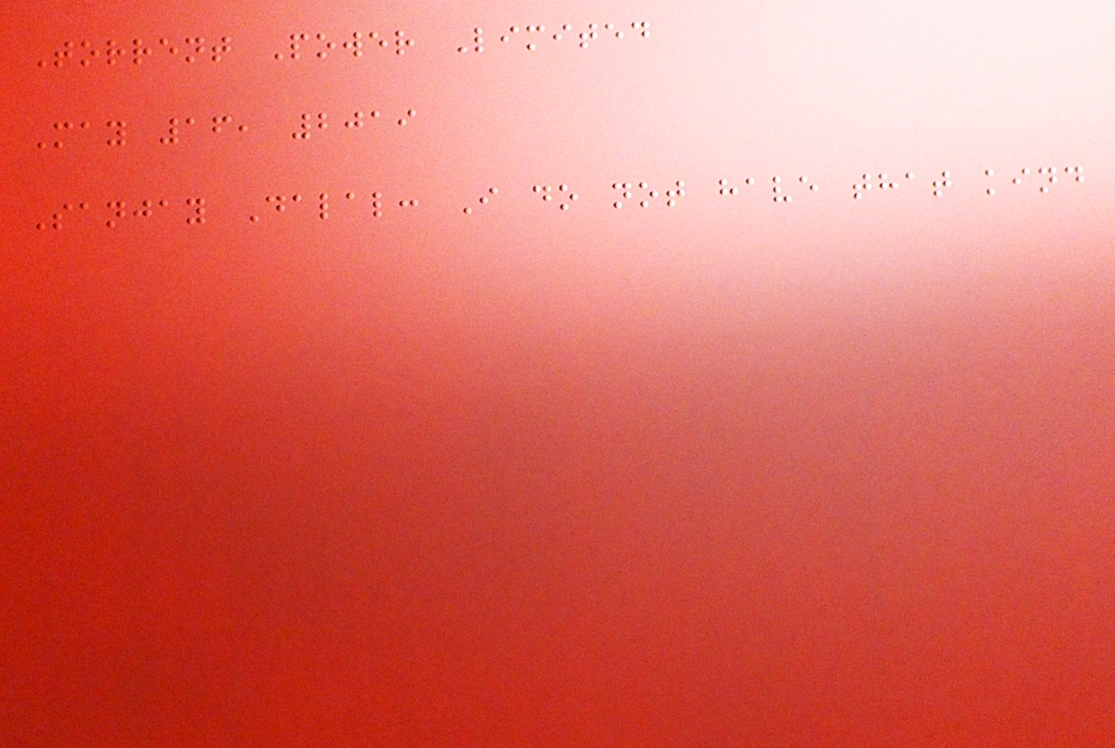Torrent Power Limited
May 16, 2019
Sanjay Dalal: I do not have that kind
